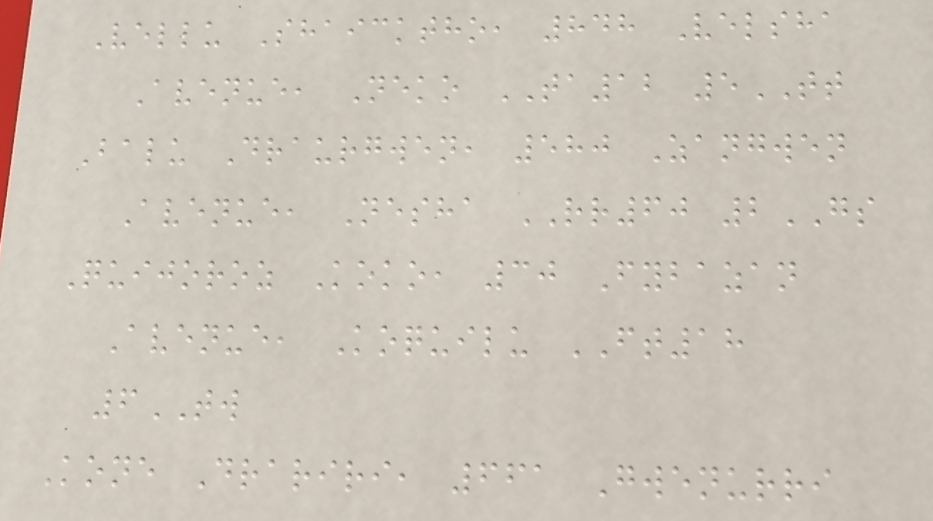Vellu Shaicktho, 848 Velsha
Avenue, Neko TA12 5TT
Balu Draurgwen, 580 Zangwen
Avenue, Nesha RR60 2GS
Quijoroz Koko, 30 Fybazan
Avenue, Koquilu FT18
6TW
Kone Drariri, 661 Gwenurri
